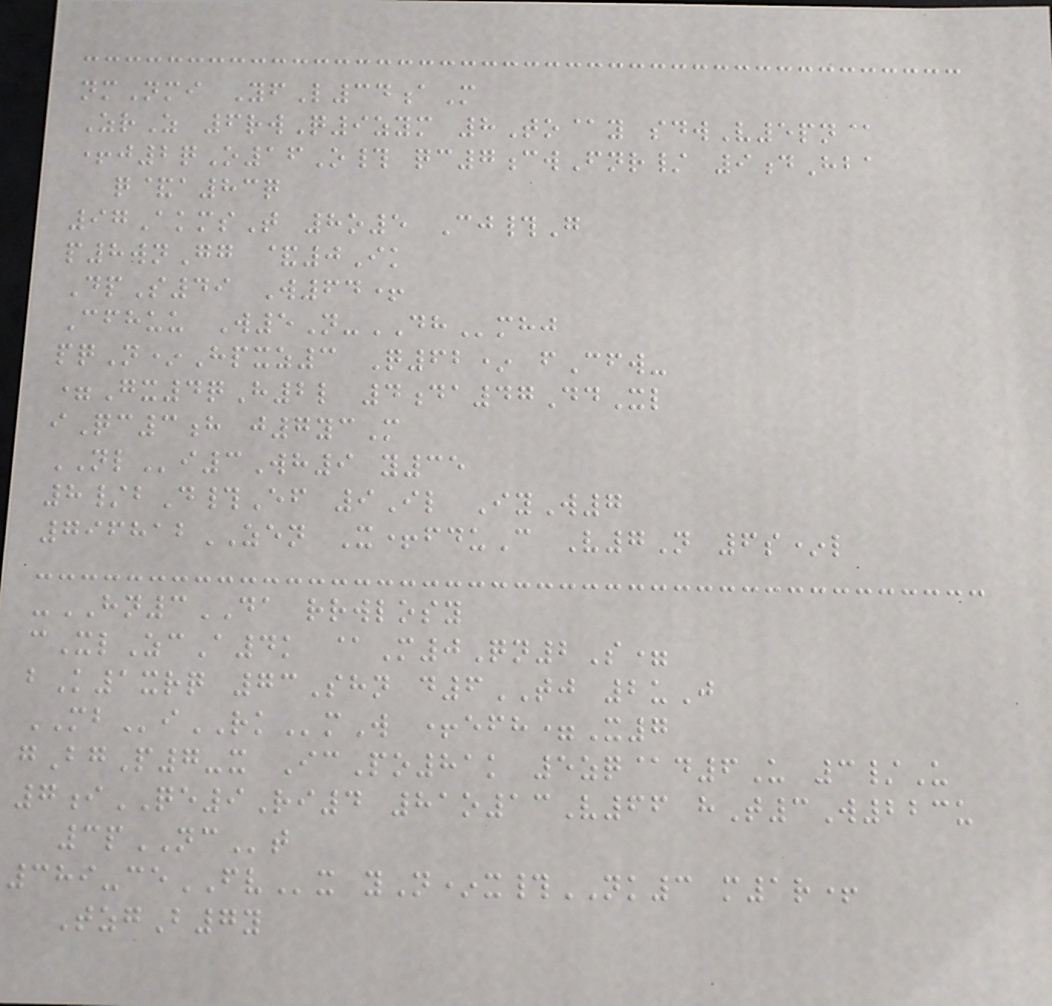nmNmi YfL34aM
ZrZ 6rwQ9zym 8To@y sdwV5pn@
+j2qO16O# qc7cwFnr/ 9dHba
q&a83q
97AkmsT 8o5 Cj#G
p8wnGg &0Ik
DpS49 W64+
Cfhuu W5N-DHmhj
pqN*Hpxz3 Q62* fCfw-
=Gx4qH2l 4da47DdXl
iQc3h j7ycM
NLi3Wh9 y35
8/bD#Ef 9Il IyW7
796812ZEN X+fduC V7N 6s*l
-HN3DA rrwlosy
cXlZcA4k @M0Qn2S=
bK1xrq 73Shn d6TJ 2uJ
MBiRKmW +efh=X7
gBgP7-x IcPo81k 5zq@d6U 3/U
7iQE9Ri4 81o13V66 hT3W223u
3pNCt
389-ceFVx yN*x#NK3 m1r+
TzgB7y
